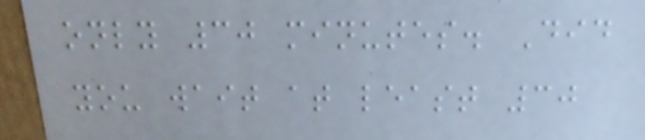only 30 minutes. Did
you wait at least 30
